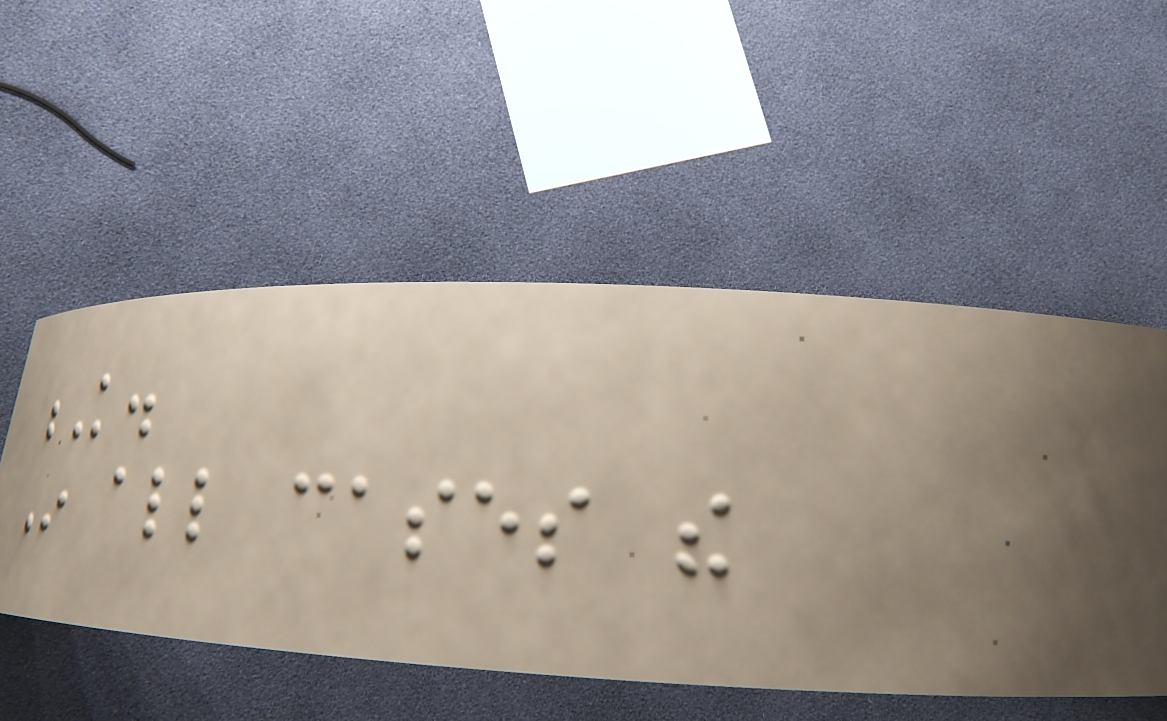K.
In all cases the
